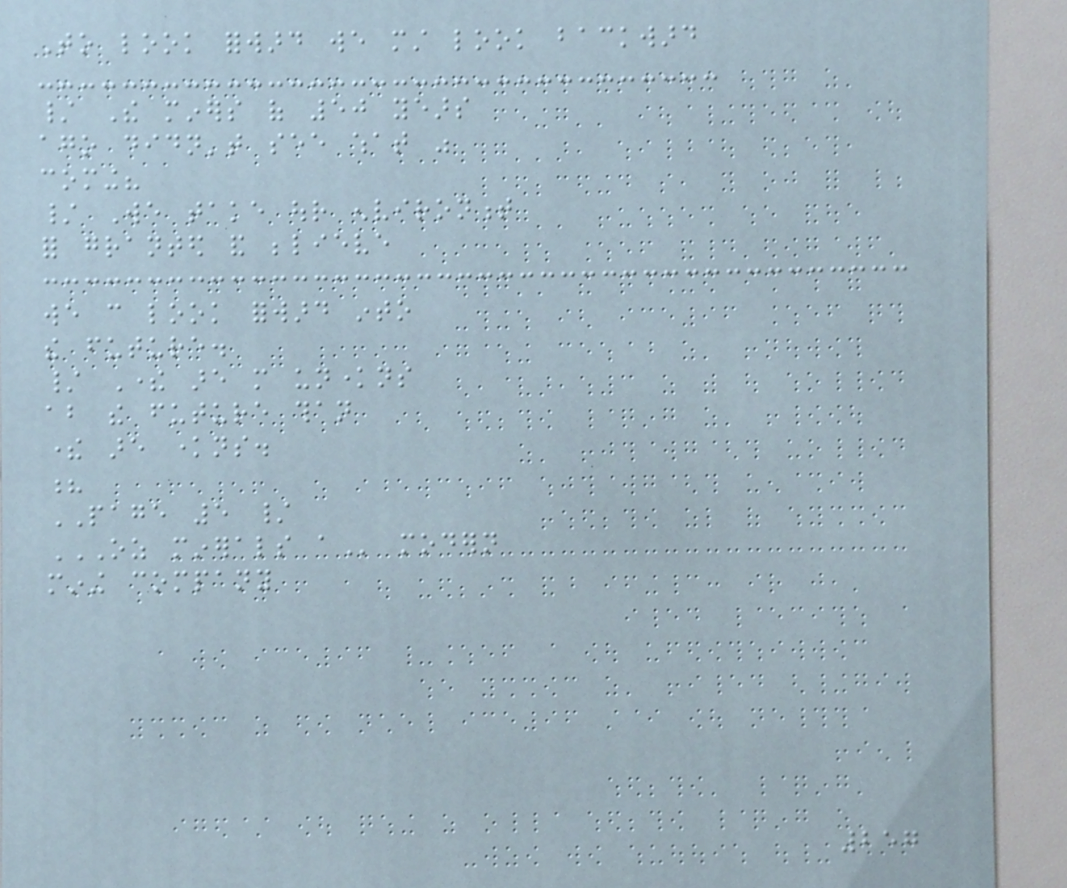To look forward we must look backward
/ The miners of 50 years
ago didn't see what was
coming?
/ We take our environment
for granted and believe
we can look forward into
the future.
/ There are more unknowns
about the future than
there are knowns.
?
PAGE 5 /
OZ MINERALS A modern
mining company
257
